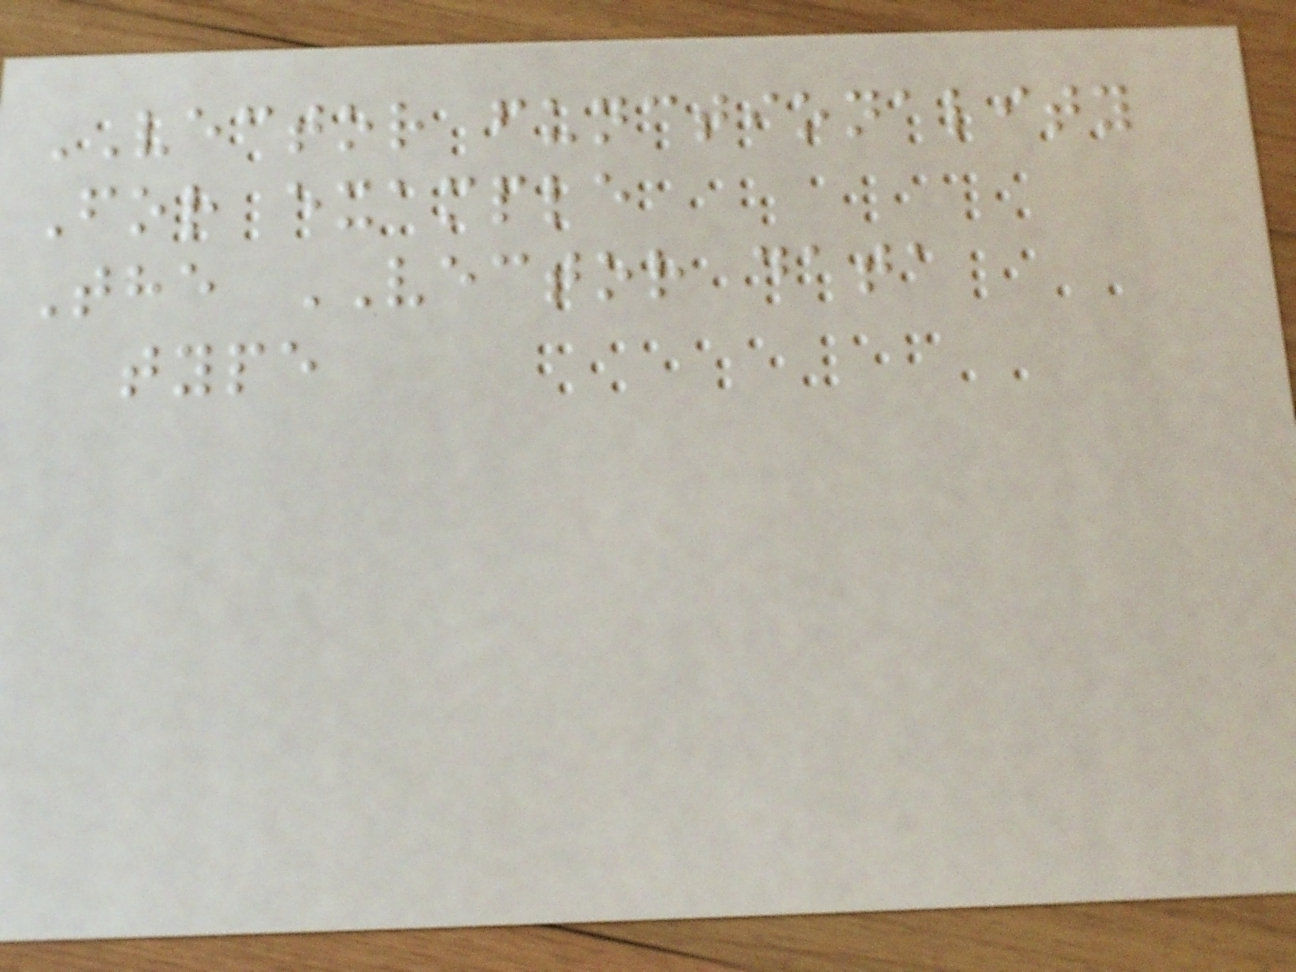VECTOR functionality
For example
The VECTOR data
type
